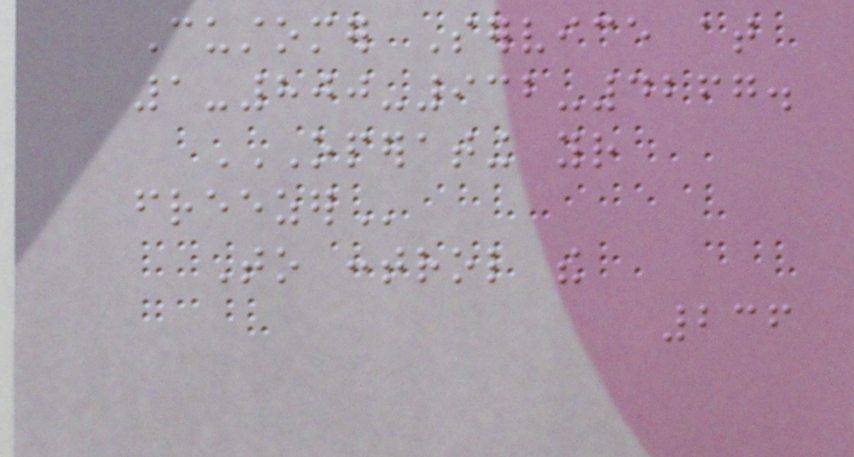Customer Service at
1-800-932-4267.
OPERATING YOUR
FREEZER
To control the
236
